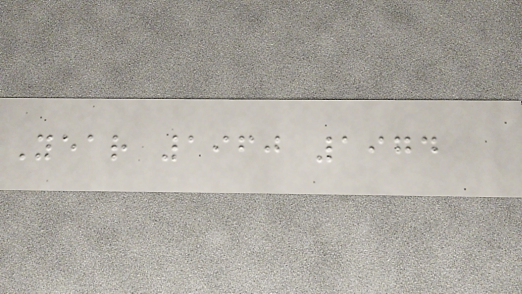Year 1960 1974
